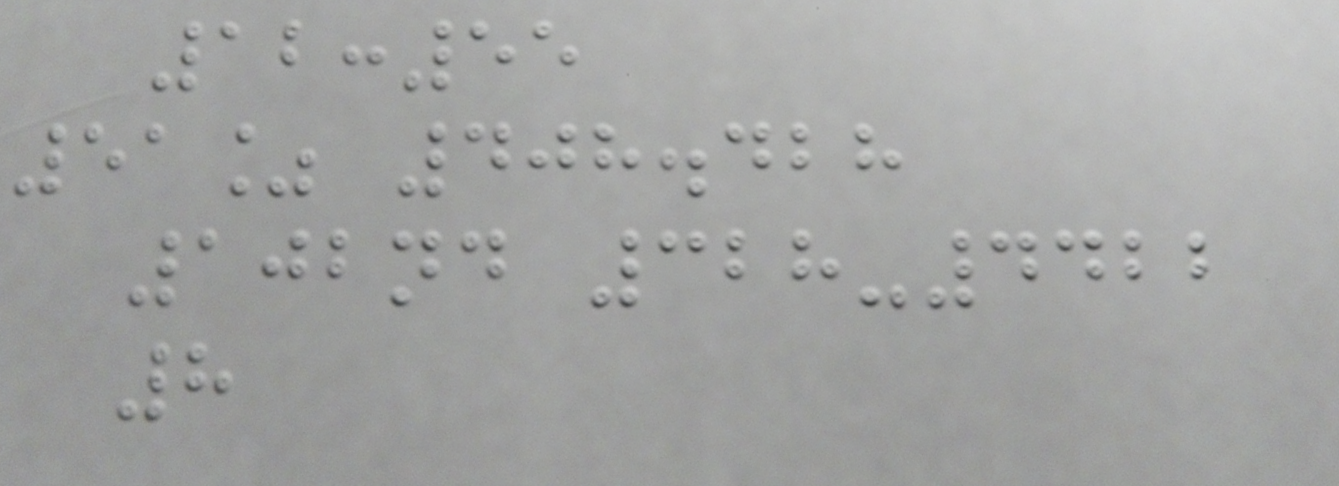12:55
51% 408.428
102nd 328-4422
8
